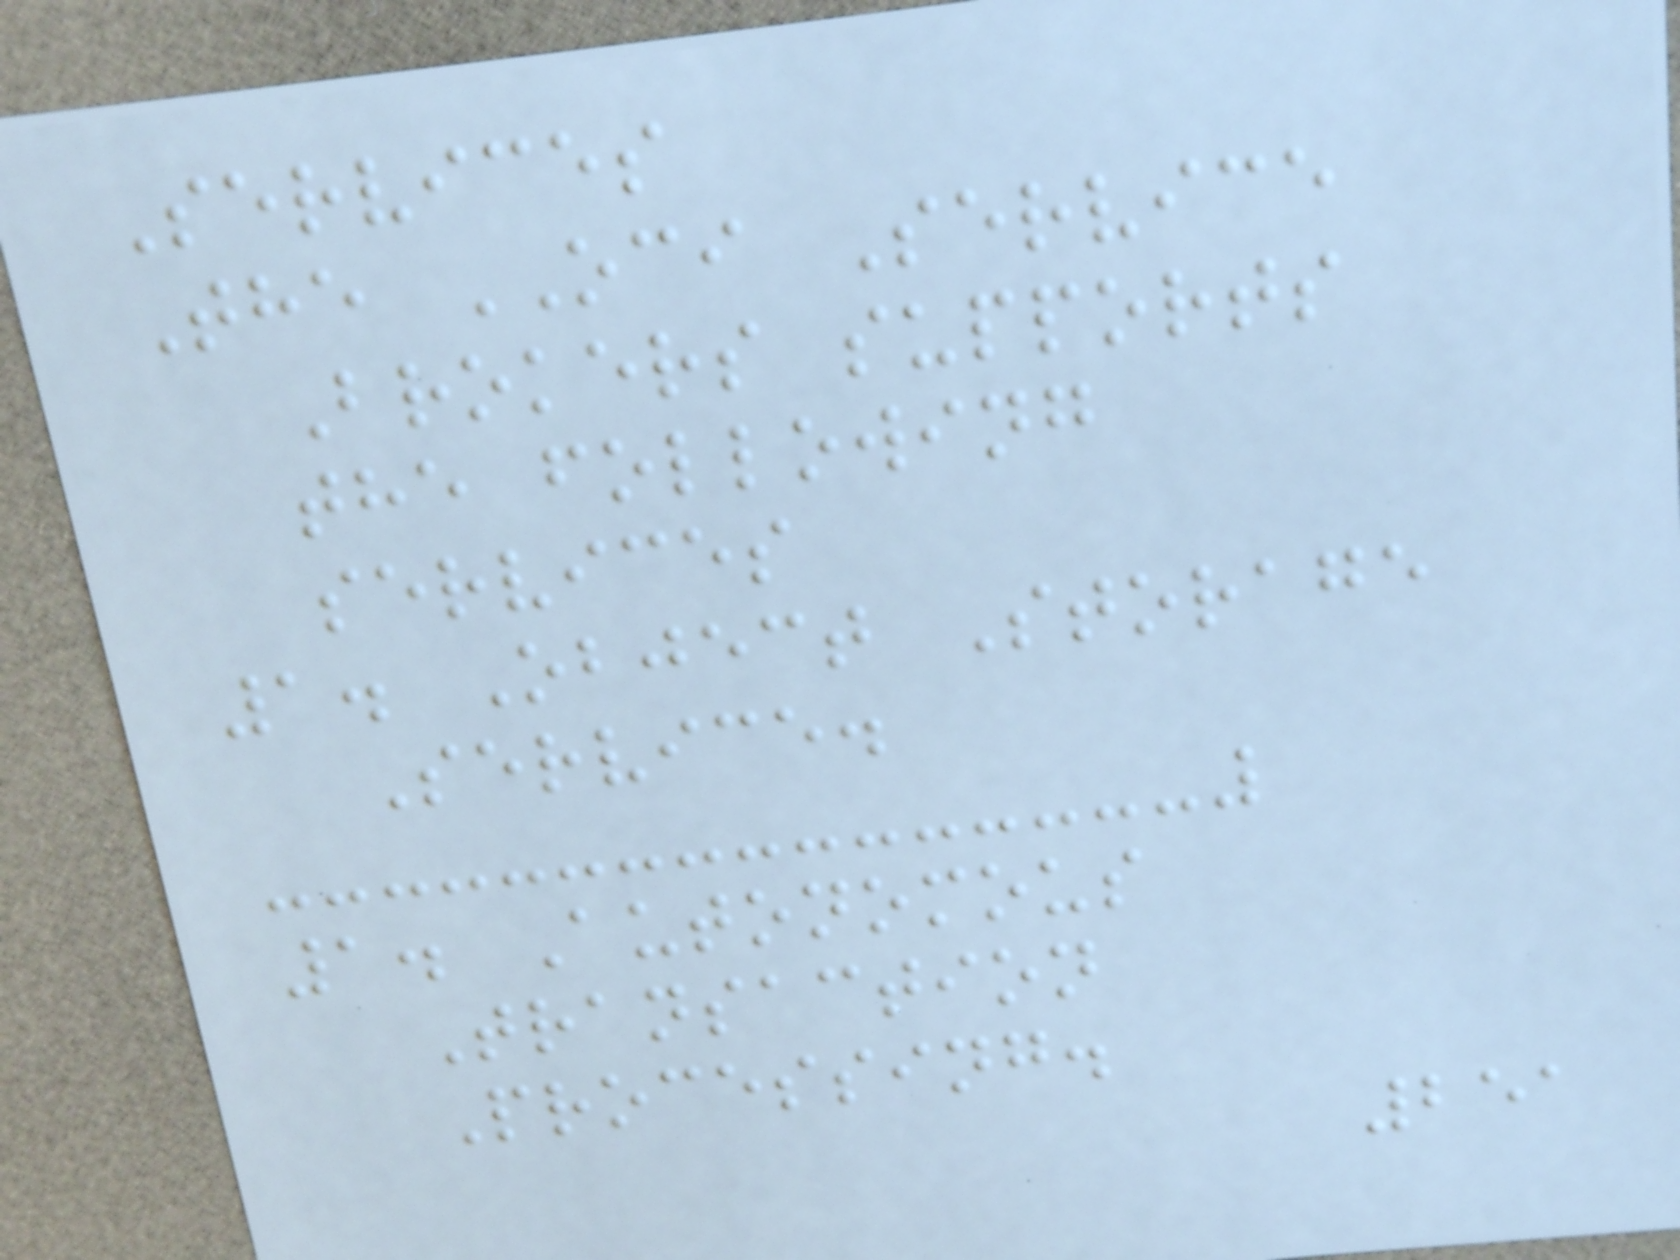Services
The OCI Service
Brokers supports
the following
services
1. Object Storage
Service.
1. Autonomous
Transaction
Processing.
251
